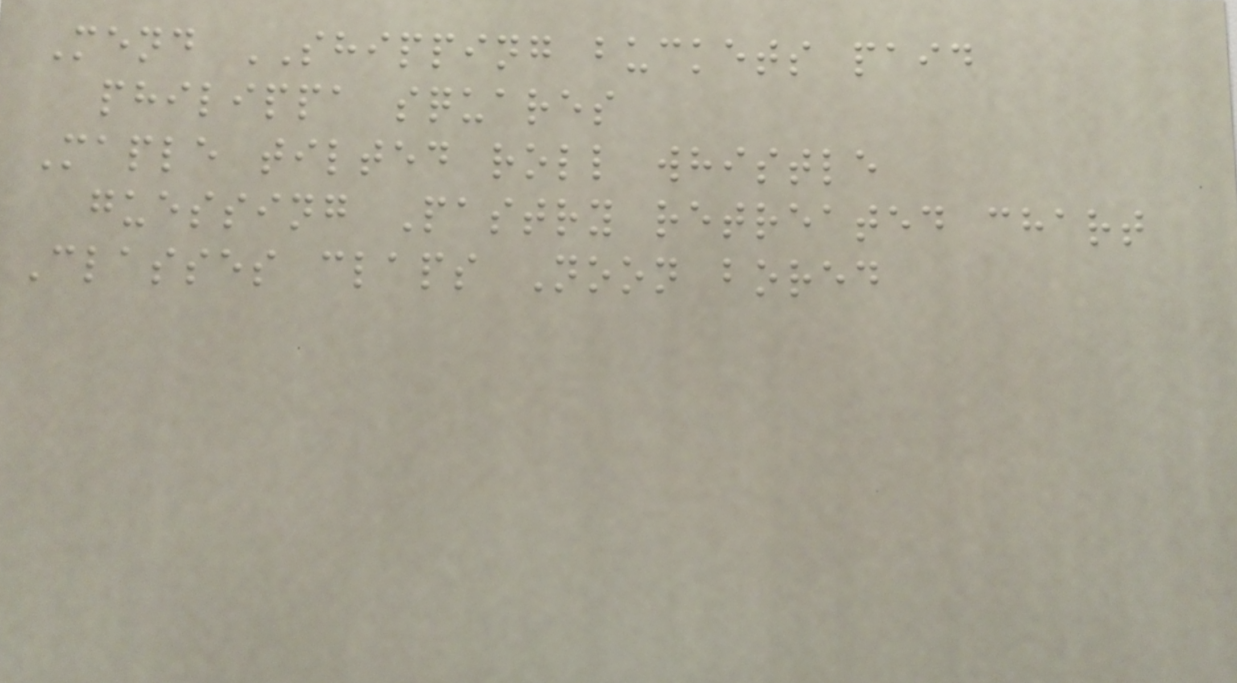Mend SHIPPING buckets paid
philippa squares
Maple tilted roll whistle
guessing Pastry retreated chart
Classes claps Noon bored
